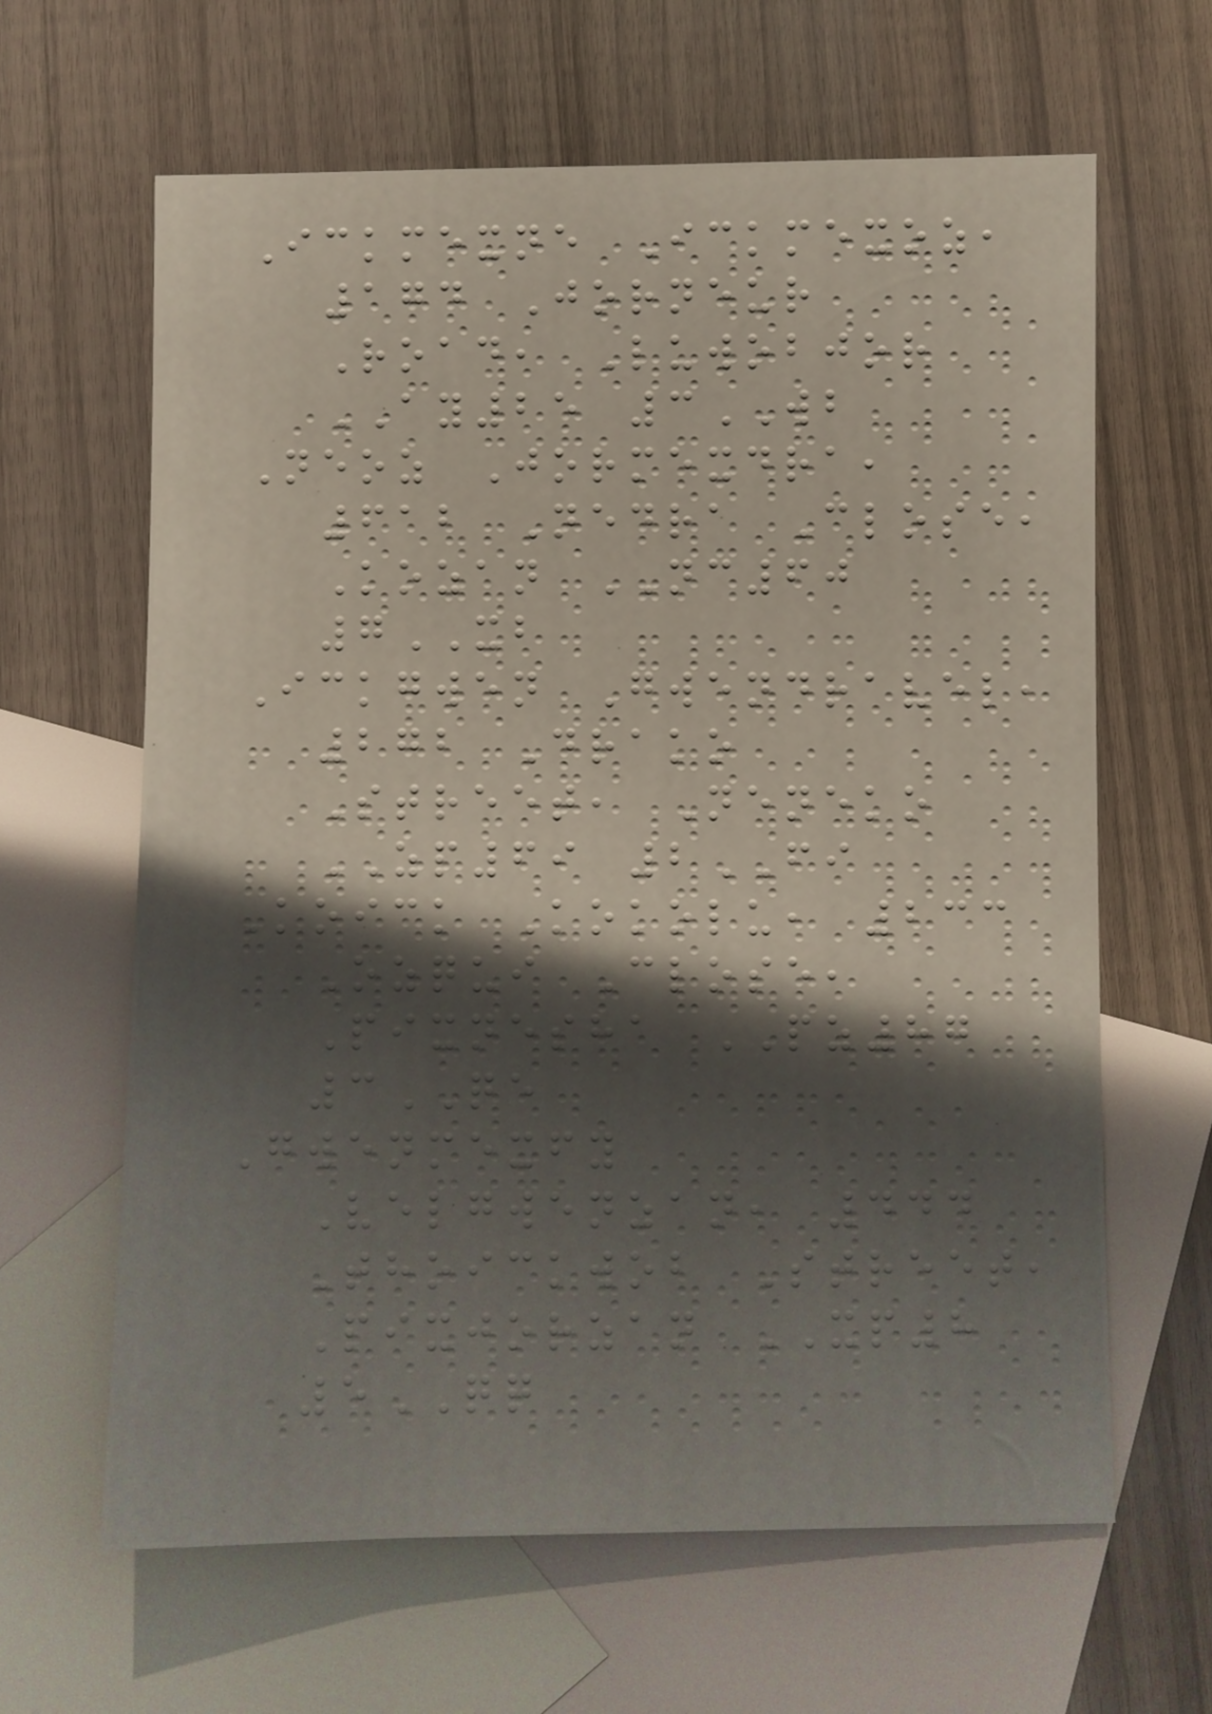Ickmexne Ickmexoz,
174 Jorneur
Road, Luwobjor
AY25 3WB
Neoz Jormexdra,
612 Nedra Close,
Kozan NC60
7XB
Ickgwen Gwendravel,
272 Drako
Street, Neneko
ZP69 2FI
Koick Kokolu, 233
Ozqui Close,
Pixnesha PZ87
3QE
Gwenmexfy
Velgwenzan, 444
Thoickwob Street,
Pixjorzan XP8
5QQ
